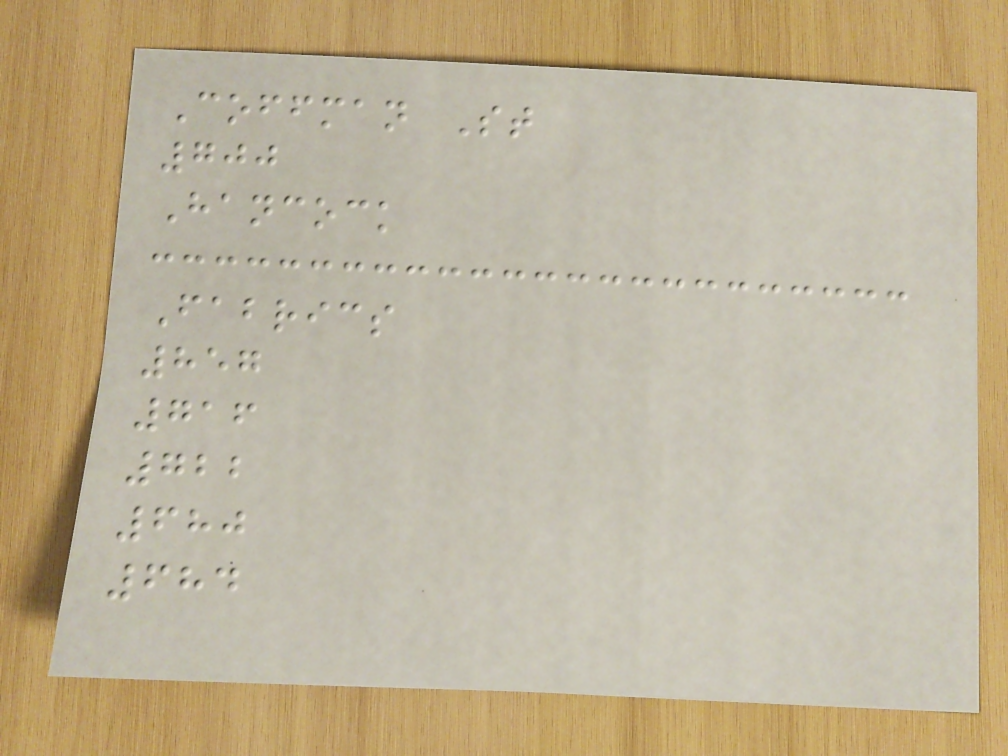Coffman St
700
Hancock
Fabrics
857
716
722
680
684
